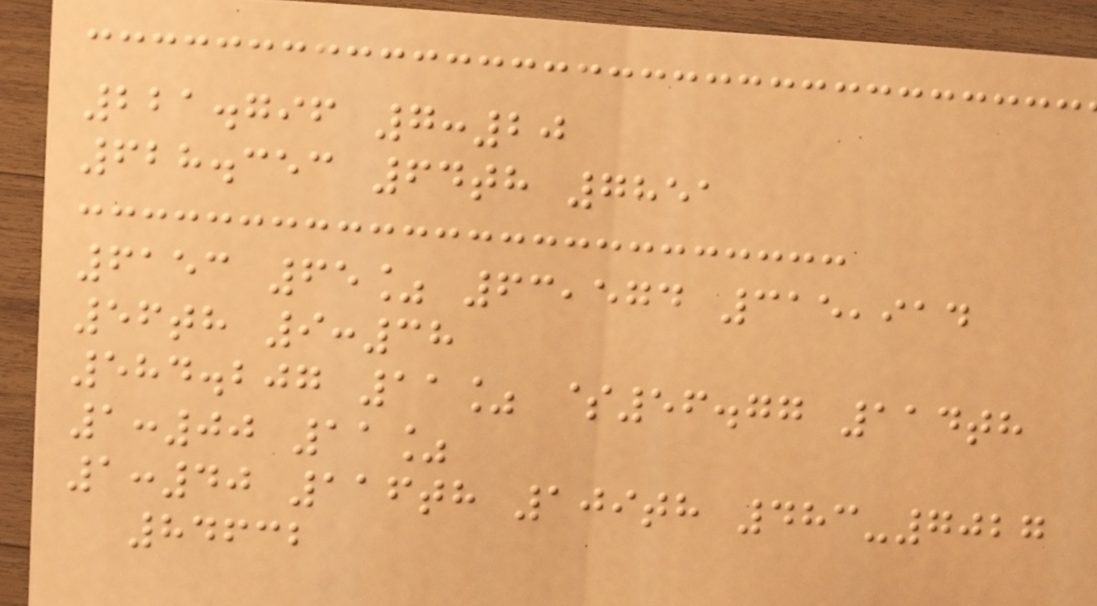221.796 7:20
628.353 64th 7851
6153 65% 63,574 315,914
56th 9:38
584.207 11% $56.77 114th
1:00 11%
1:40 116th 109th 483-7027
84632
